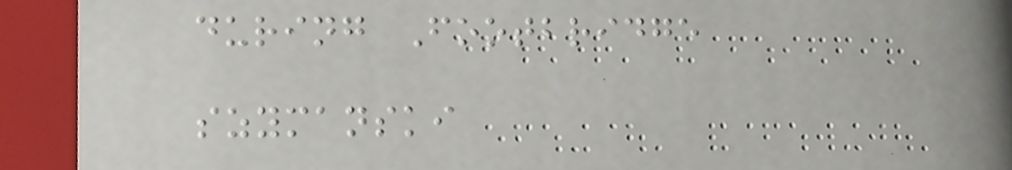during Footbridge
szymanski
